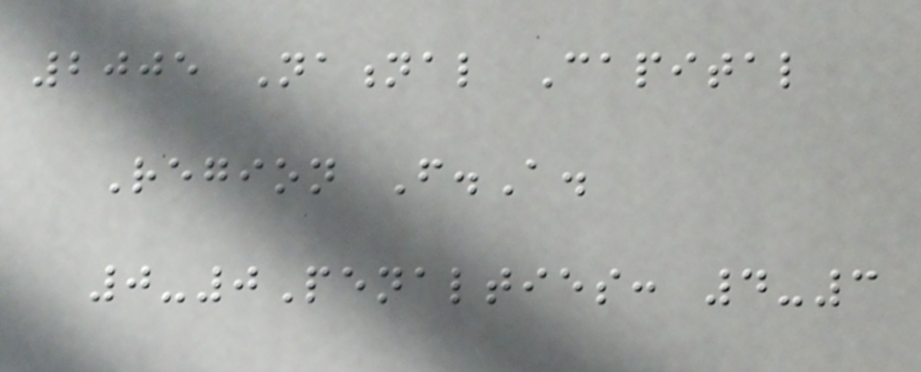2005 National Capital
Region F.A.
0-0Penalties: 4-3
